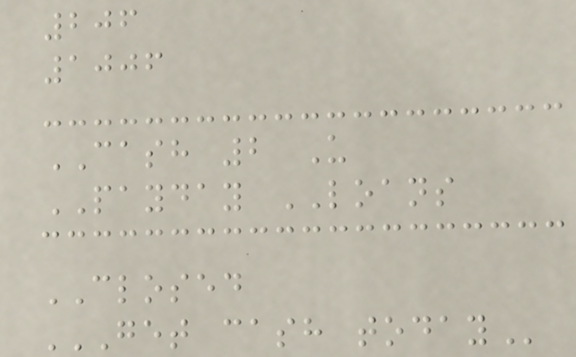206
1006
CASH 2 U
PAYDAY LOANS
CLOSED
GET CASH TODAY
